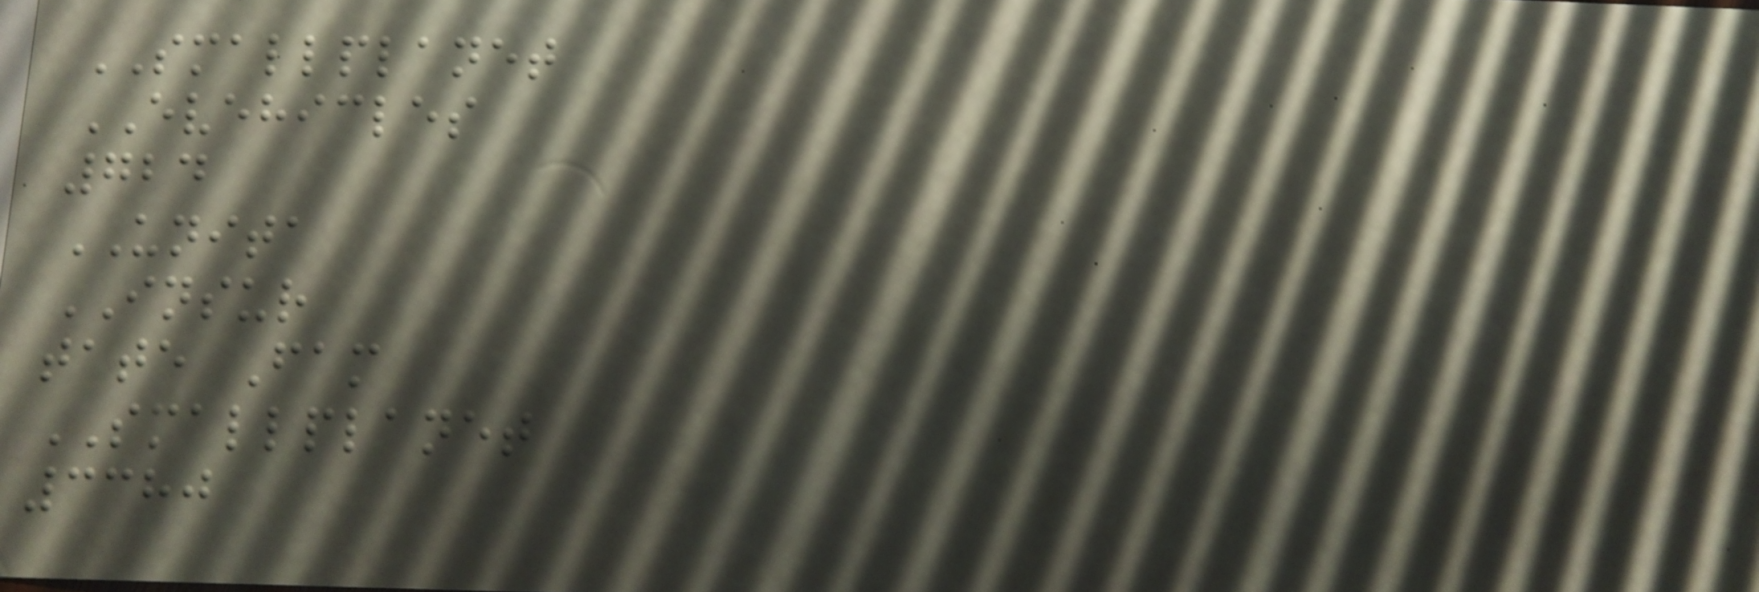SMALLPLANET
EVEHICLES
724
UNITA
INSUR
tate Fam
SMALLPLANET
3380
